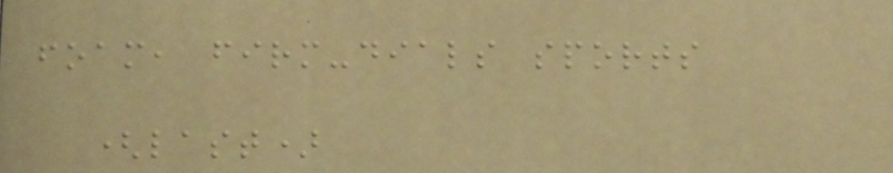foam, firm-dials sports
(last)
